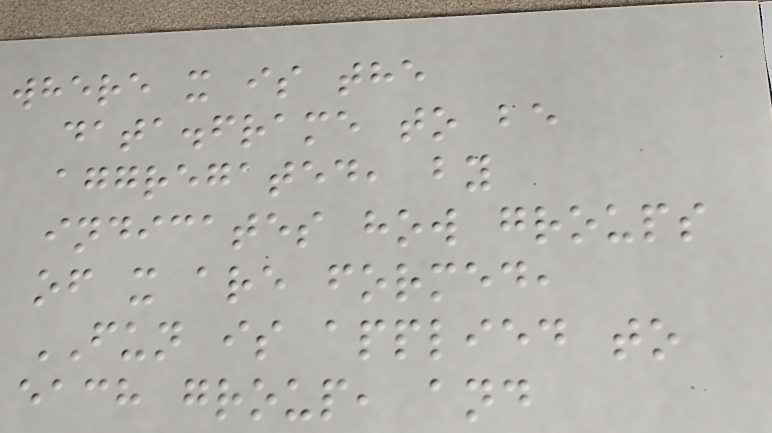where x is the
data.frame to be
aggregated, by
indicates how groups
of x are formed,
FUN is applied to
each group, and
